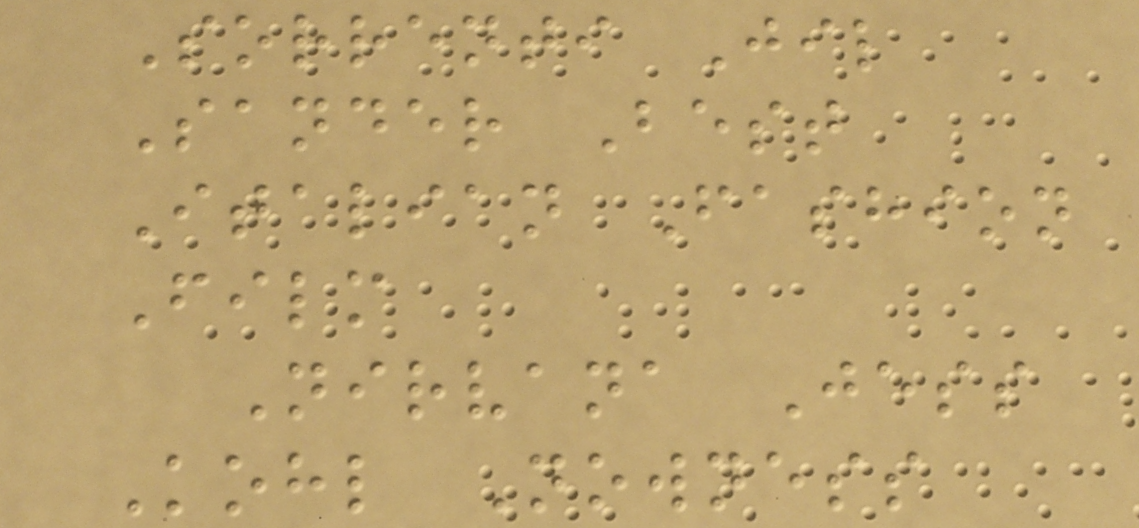Sorrenti Jil
Sander Best
Italian Fashion
Film
Nirvana Jess
Kohl Nowness
